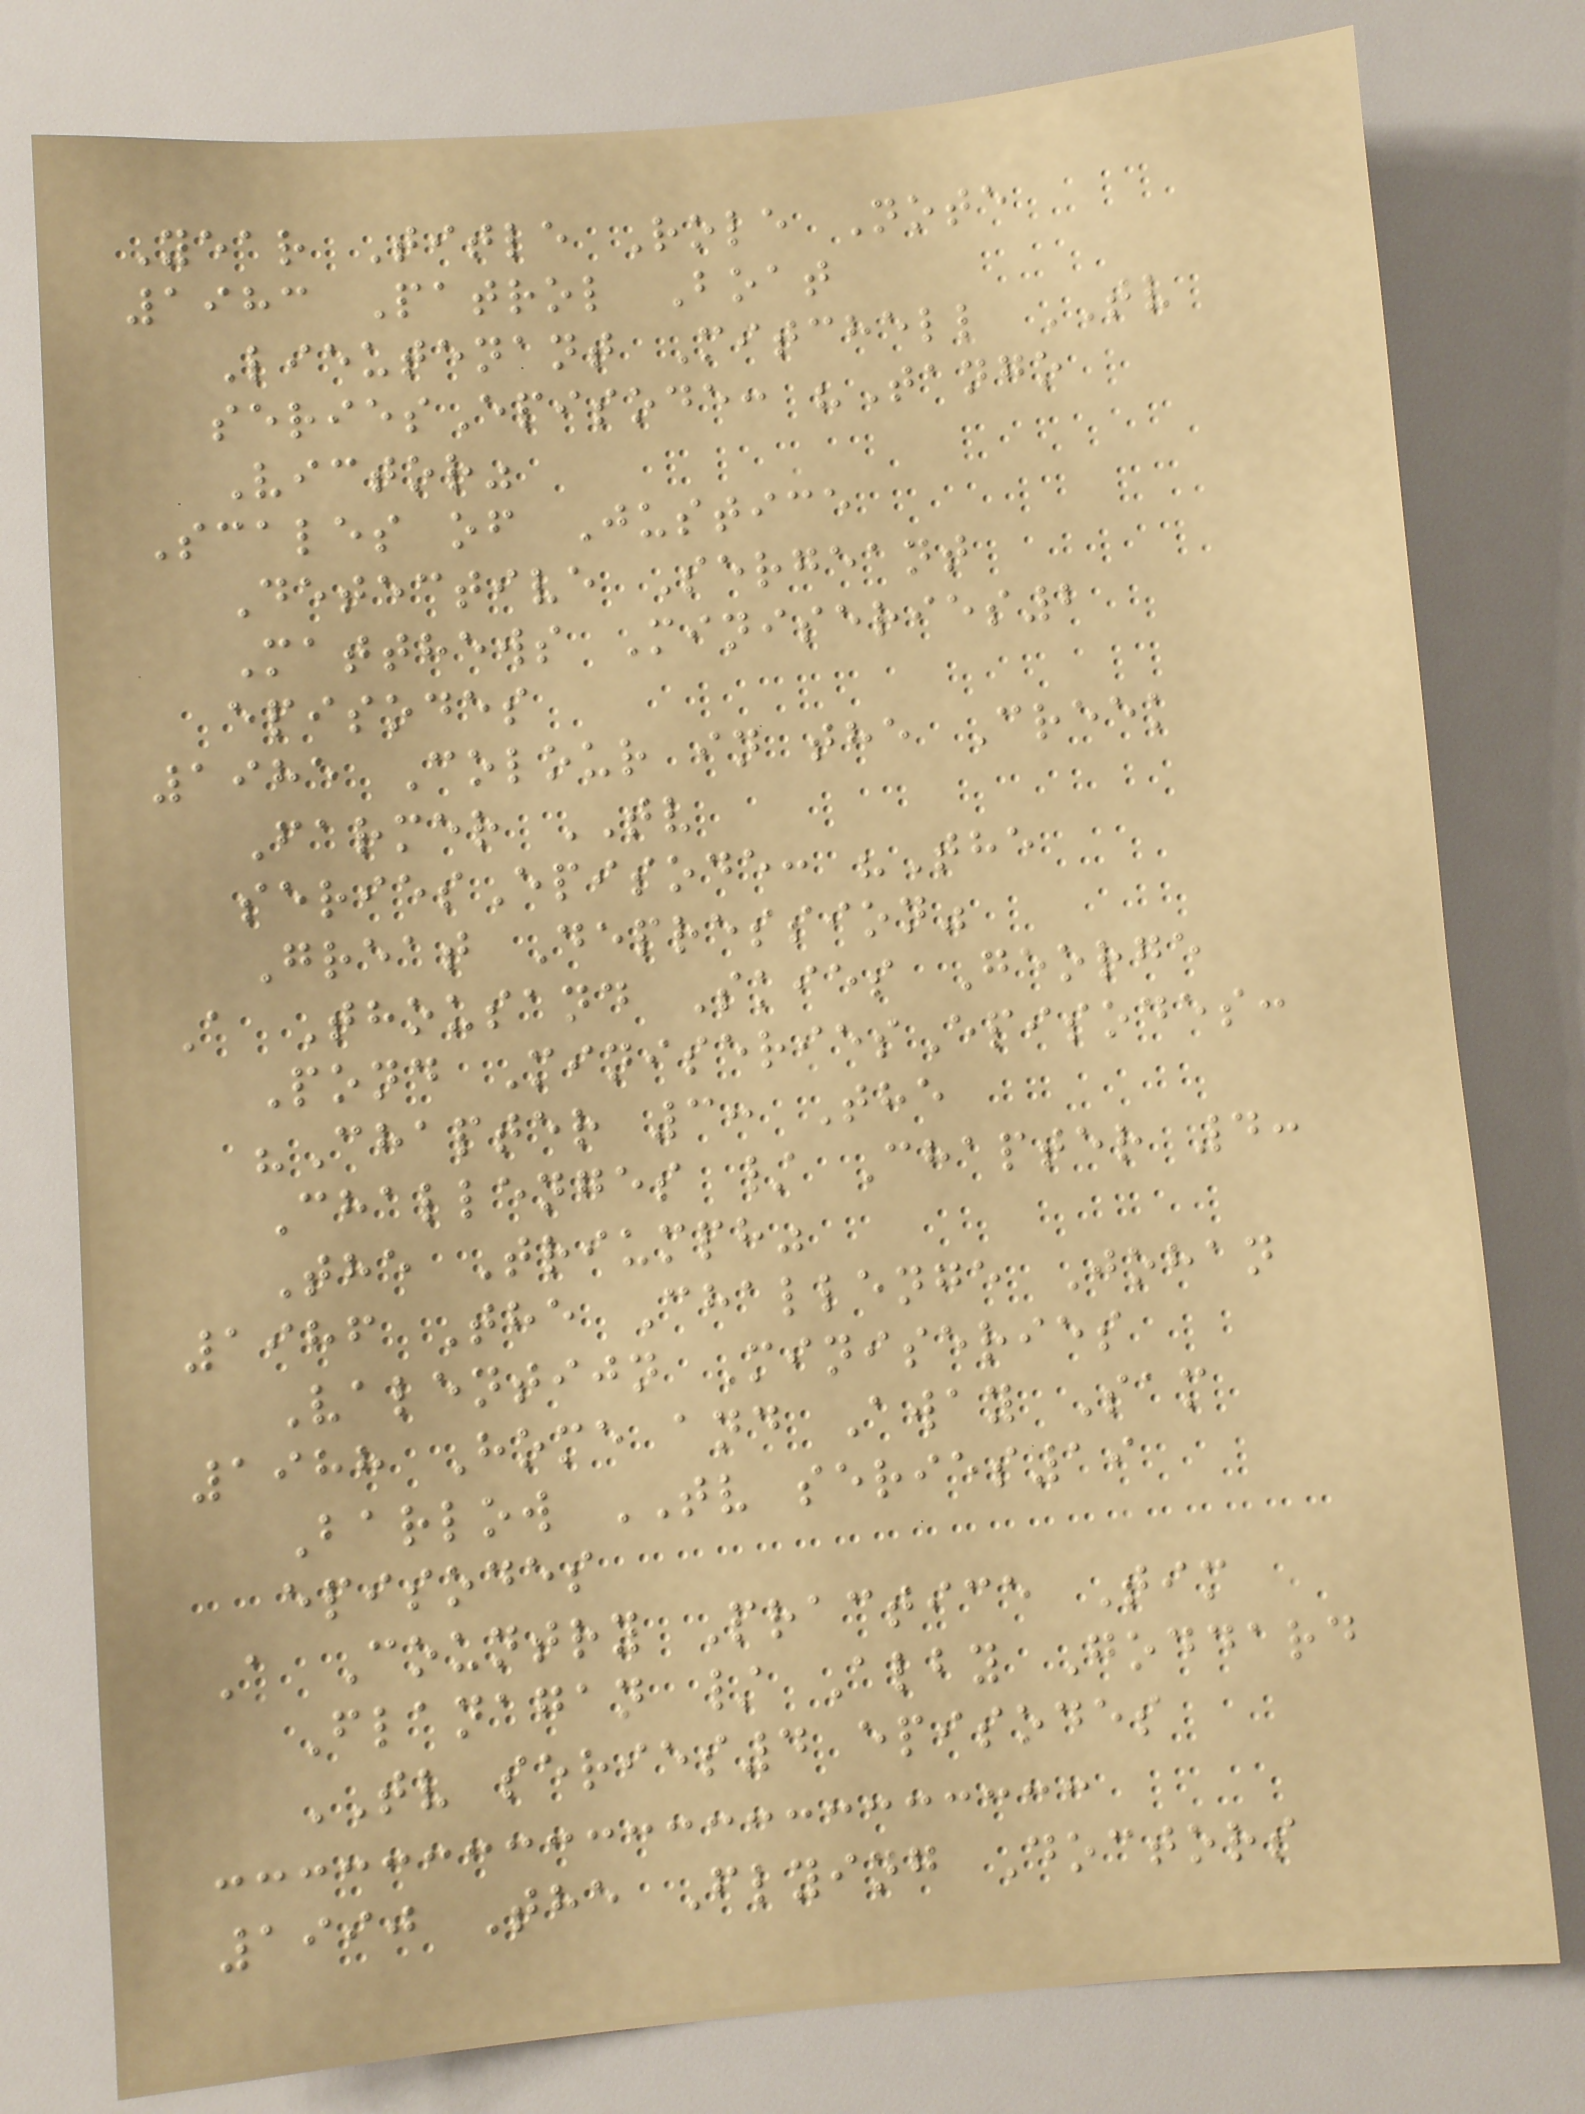Year Title Role Note
1983 Patrol Boat
Lieutenant Mitchell TV
seriesEpisode: "Tango
Victor"
Scales of Justice
Detective Sergeant
Matthews Miniseries2
episodes
1985 Colour in the Creek
Farmer TV
seriesEpisode: "The
Great Depression"
A Thousand Skies George
Pond MiniseriesEpisodes:
"Chapter 3: The
Challenges / Chapter 4:
The Triumph"
1986 The Challenge Johan
Valentijn Miniseries
1988 Home and Away Sam
Barlow TV series19
episodes
A Country Practice Tim
Flanagan / Alby Goddard
TV series4 episodes
1990 The Flying Doctors
